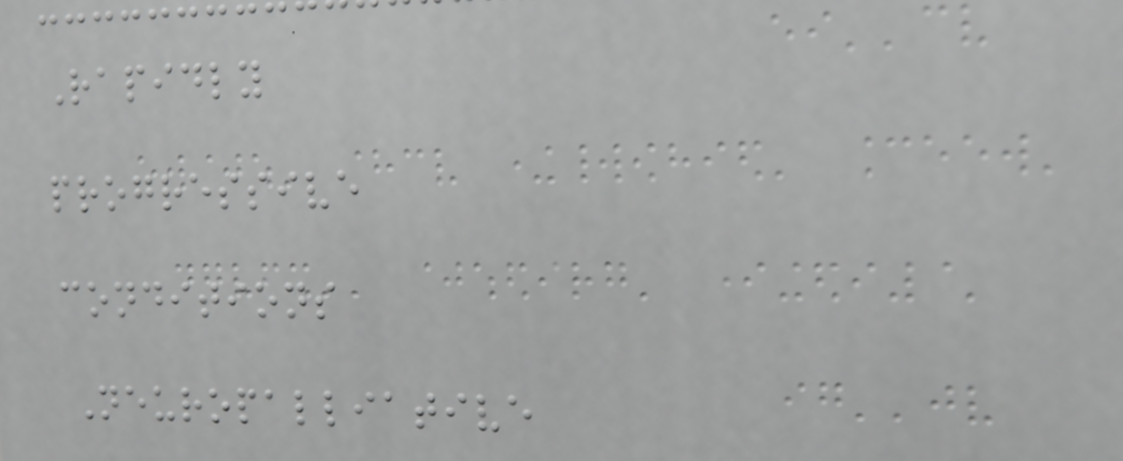Rapidly
progressive
conditions
Neuropalliative
